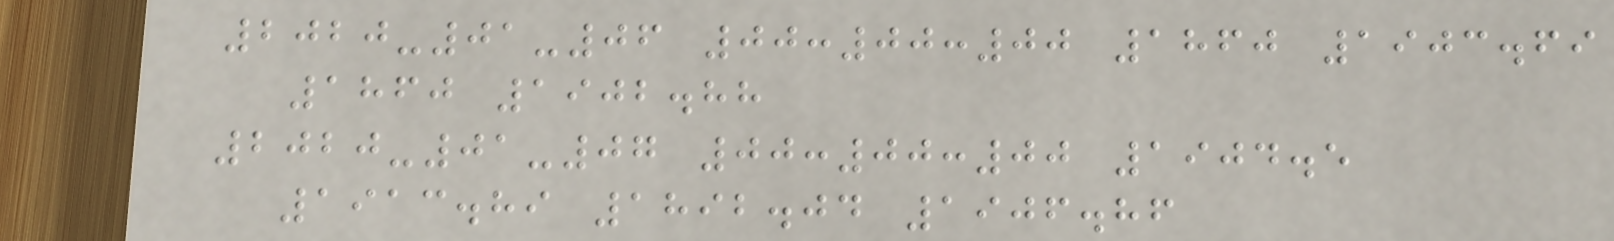2020-01-06 00:00:00 1860 1903.69
1860 1902.88
2020-01-07 00:00:00 1904.5
1913.89 1892.04 1906.86
